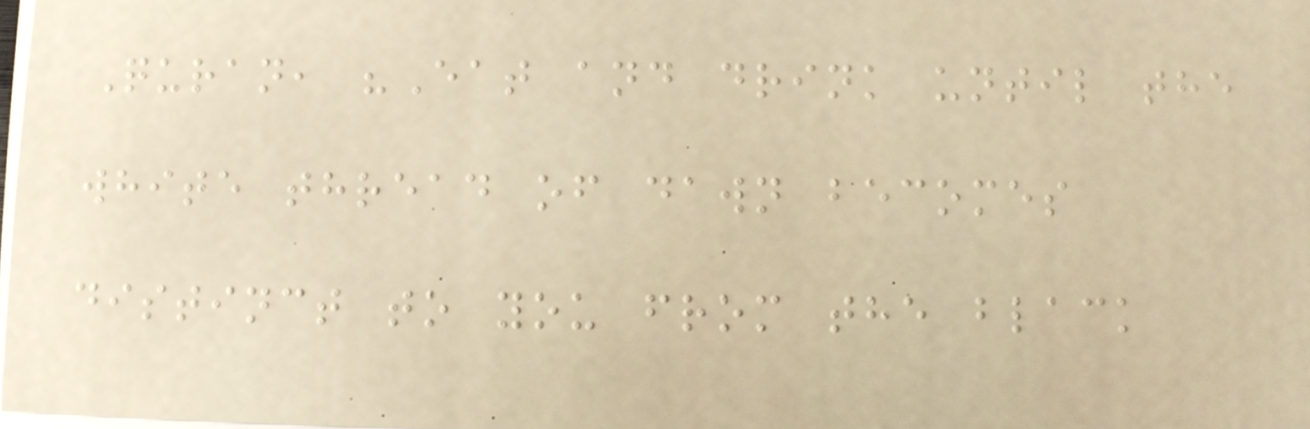Quran, "Eat and drink until the
white thread of dawn becomes
distinct to you from the black
